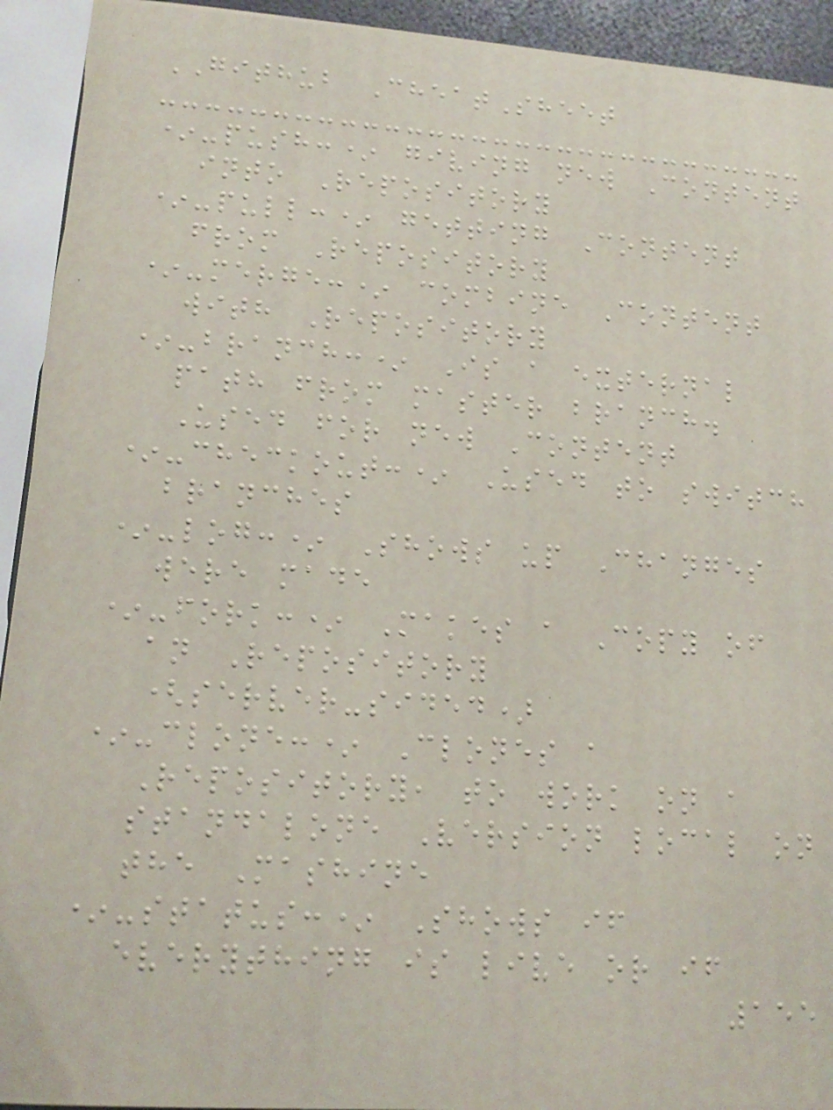GITHUB CheatSheet
*-push:* giving new Content
into Repository
*-pull:* getting Content
from Repository
*-merge:* combine Content
with Repository
*-branch:* Is a external
path from master branch.
Used for new Content
*-checkout:* Used to switch
branches
*-log:* Shows up Changes
were made
*-fork:* Makes a Copy of
an Repository
(server-sided)
*-clone:* Clones a
Repository, to work on a
standalone Version local on
the Mashine
*-status:* Shows if
everything is live or if
155
